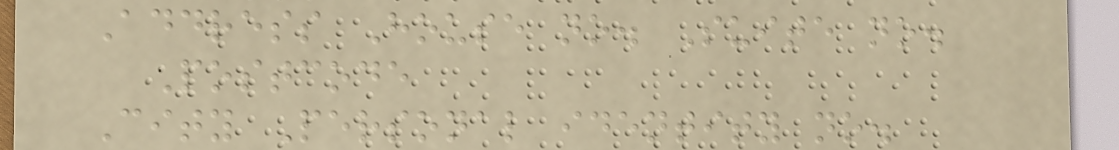Address House no. Suite no.
Postcode
City Personal identity no.
